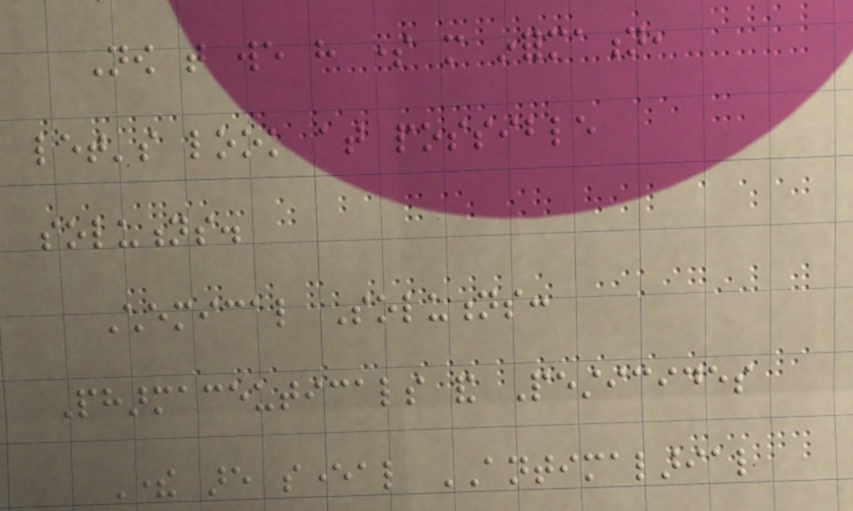Now that we have some more information,
let's look at possible
solutions.
Chemical Solutions:
Pharmaceuticals and Pesticides
There are several ANTIMALARIAL
